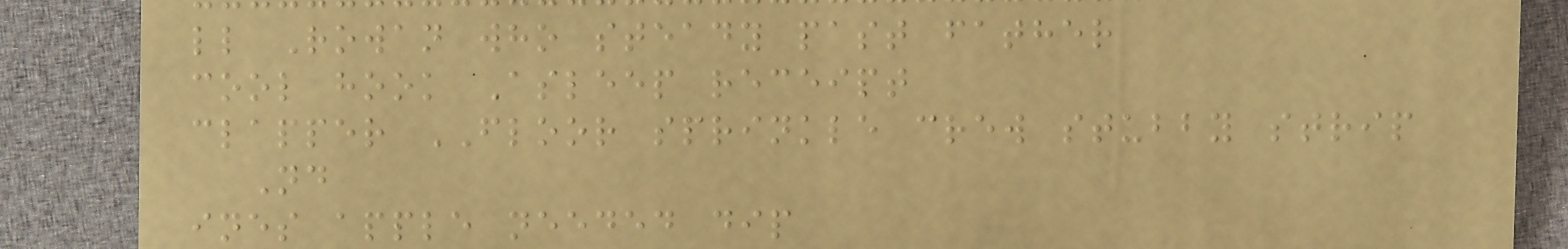ll Rowan who steady past father
cool hook Asleep receipt
clapper FLOOR sprinkle crew stubby strip
Nd
ines apple needed dip
